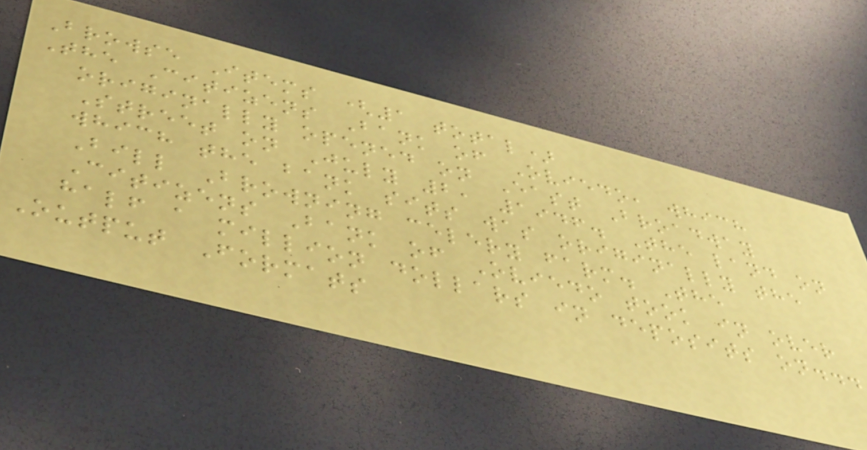Browse Items (1 total)
The Citizens Bank of Oviedo, which
originally opened on East Broadway
Street on July 2, 1946. The land on
which the bank sits was originally the
Bill Browning celery farm. The
Citizens Bank of Oviedo took in over
half a million dollars in deposits on...
Output Formats
